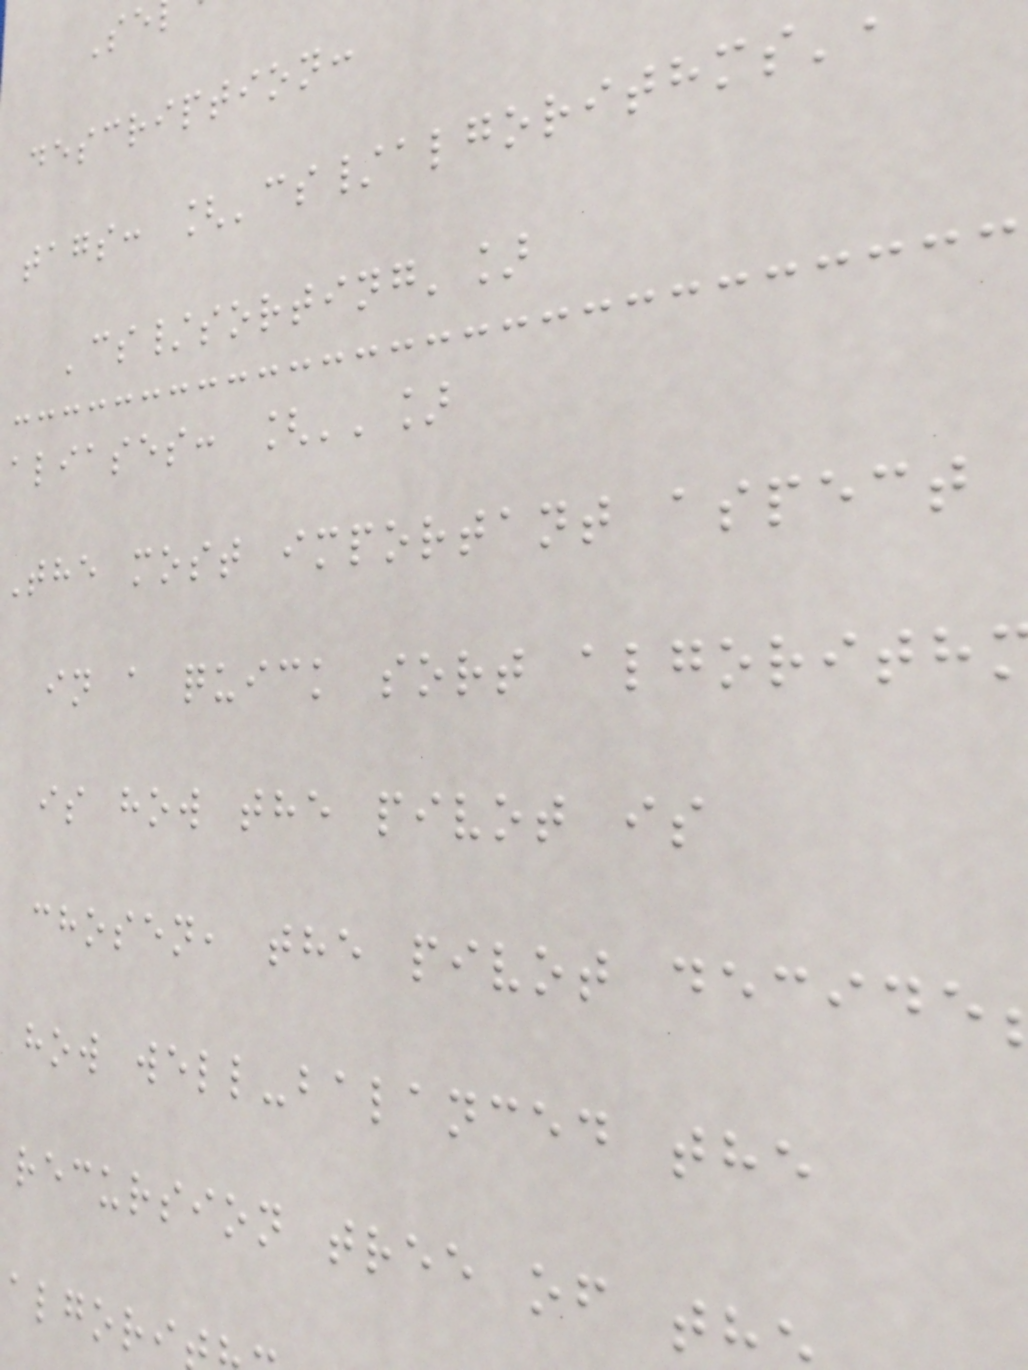description:
tags: ['cs/algorithms'
'cs/sorting']
aliases: ['']
The most important aspect
in a quick sort algorith
is how the pivot is
chosen, the pivot decide
how well-balanced the
recursion tree of th
